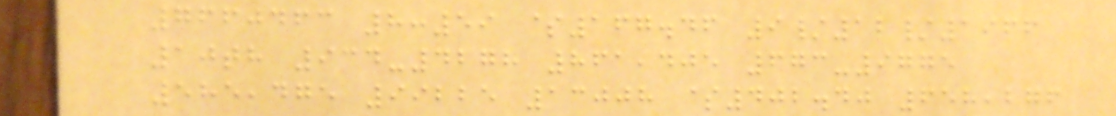7660463 8:59 $167.46 9/12/1966
10th 934-4278 861,405 673-9775
585,475 99225 13008 $402.40 658,276
